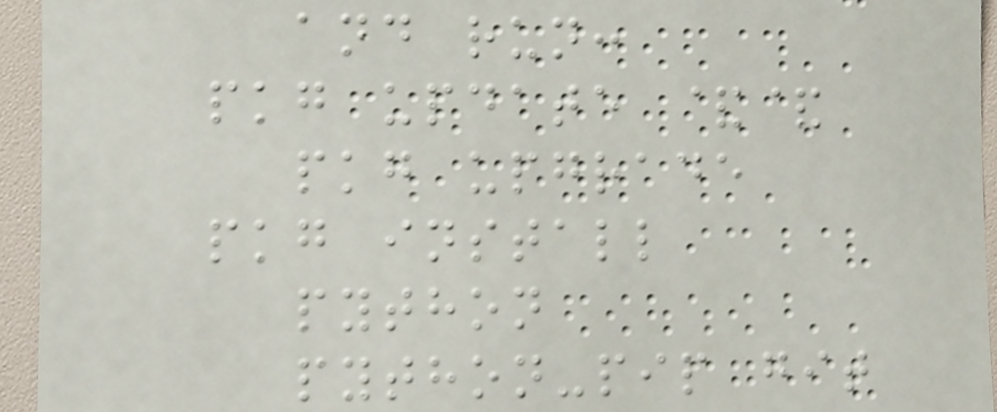and run:
pkg update &&
pkg upgrade
pkg install
python
python-pip git
